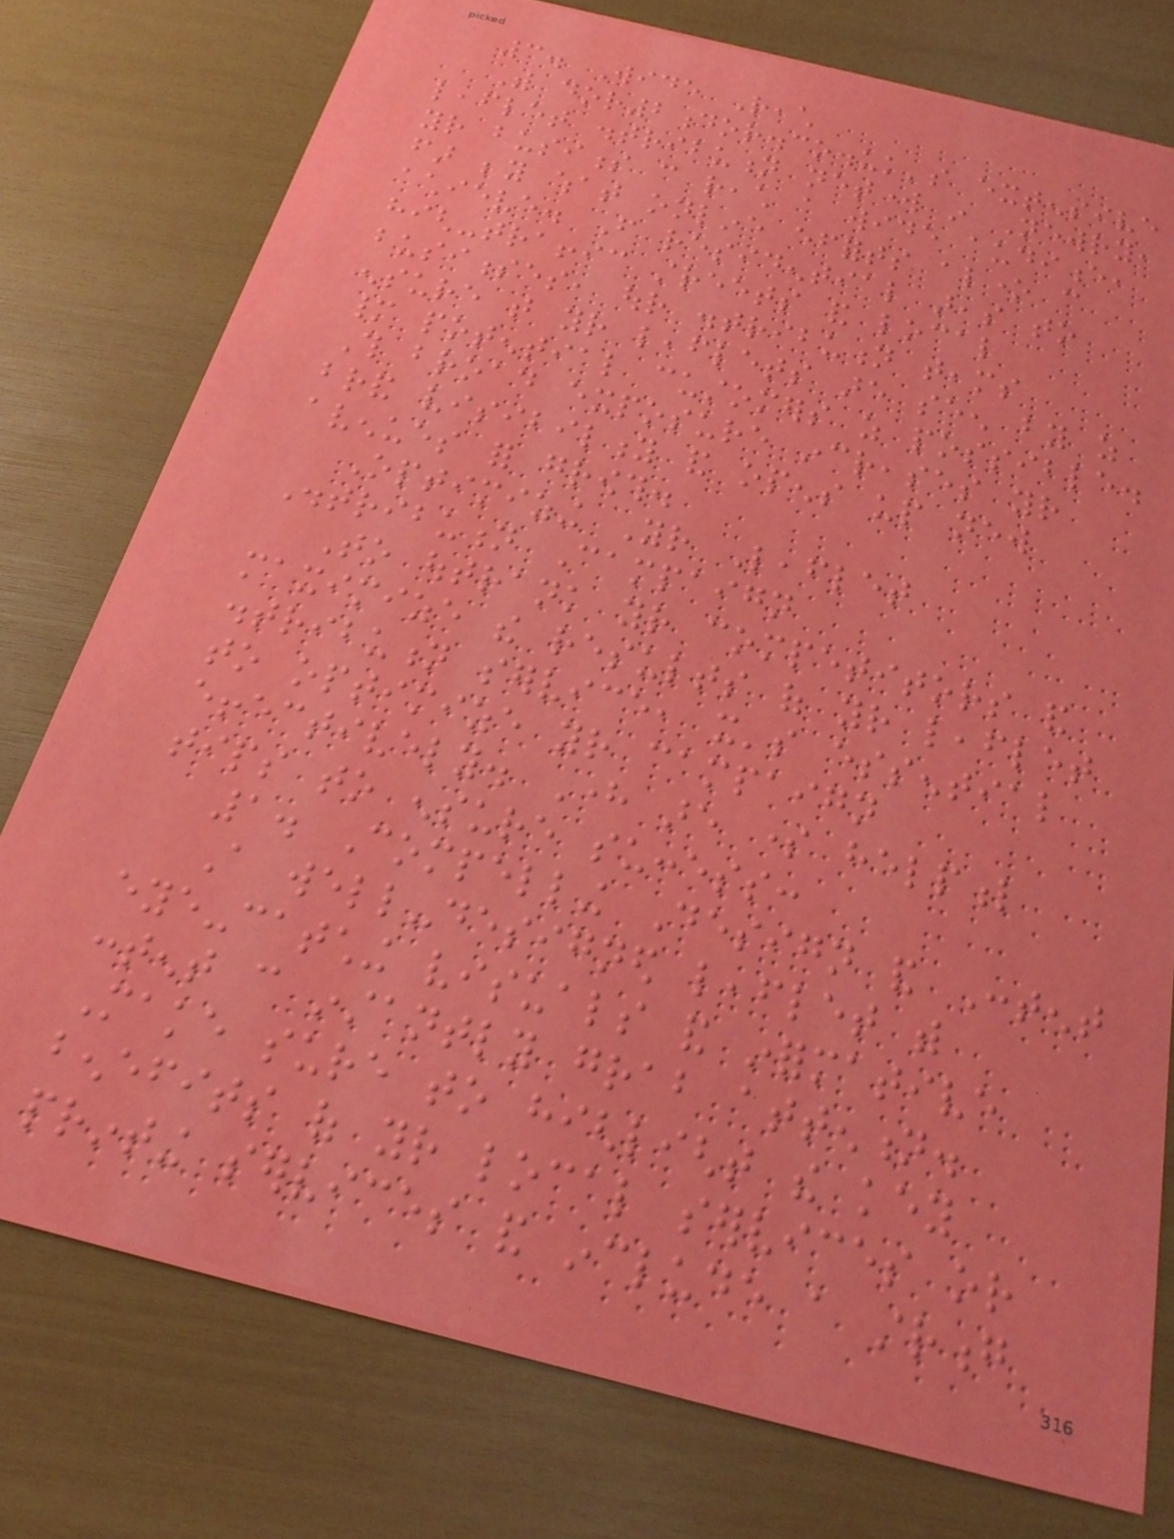3. Wide Reach
With dor2dor.co.uk's extensive
leaflet distribution network in Newry,
your business can reach a wide audience,
far beyond what online efforts alone can
achieve. From residential areas to
high-traffic streets and local
businesses, our distribution teams
ensure that your leaflets are seen by as
many potential customers as possible.
This broad exposure increases your
brand visibility and opens up new
avenues for growth.
Optimizing Your Leaflet
Distribution Campaign
To outrank your competitors and
maximize the results of your leaflet
distribution service, it's essential
to optimize your campaign
effectively. Here are some helpful
tips to ensure success:
1. Compelling Design and Content
A well-designed leaflet with
eye-catching visuals and informative
content can instantly grab attention.
Make sure to highlight the key
benefits of your local services or
printing services and include a strong
